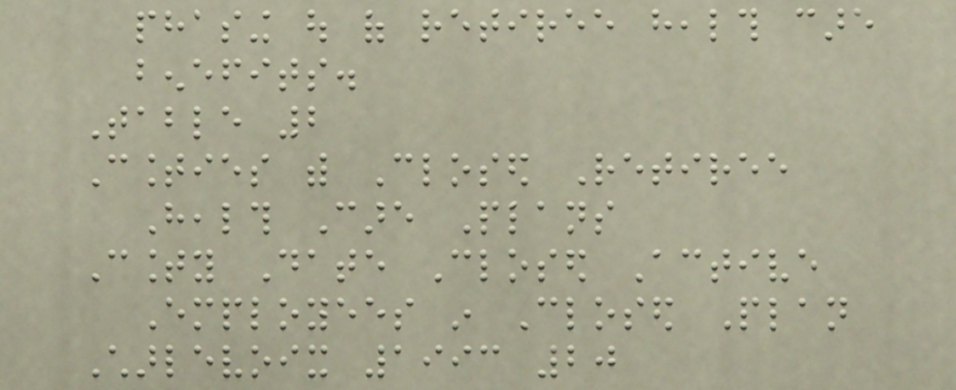phasing out of retiree health care
benefits.
Table 2
Counties with Closed Retiree
Health Care Plans
County Date Closed Active
Employees in Closed Plan
Charlevoix 1993 20
